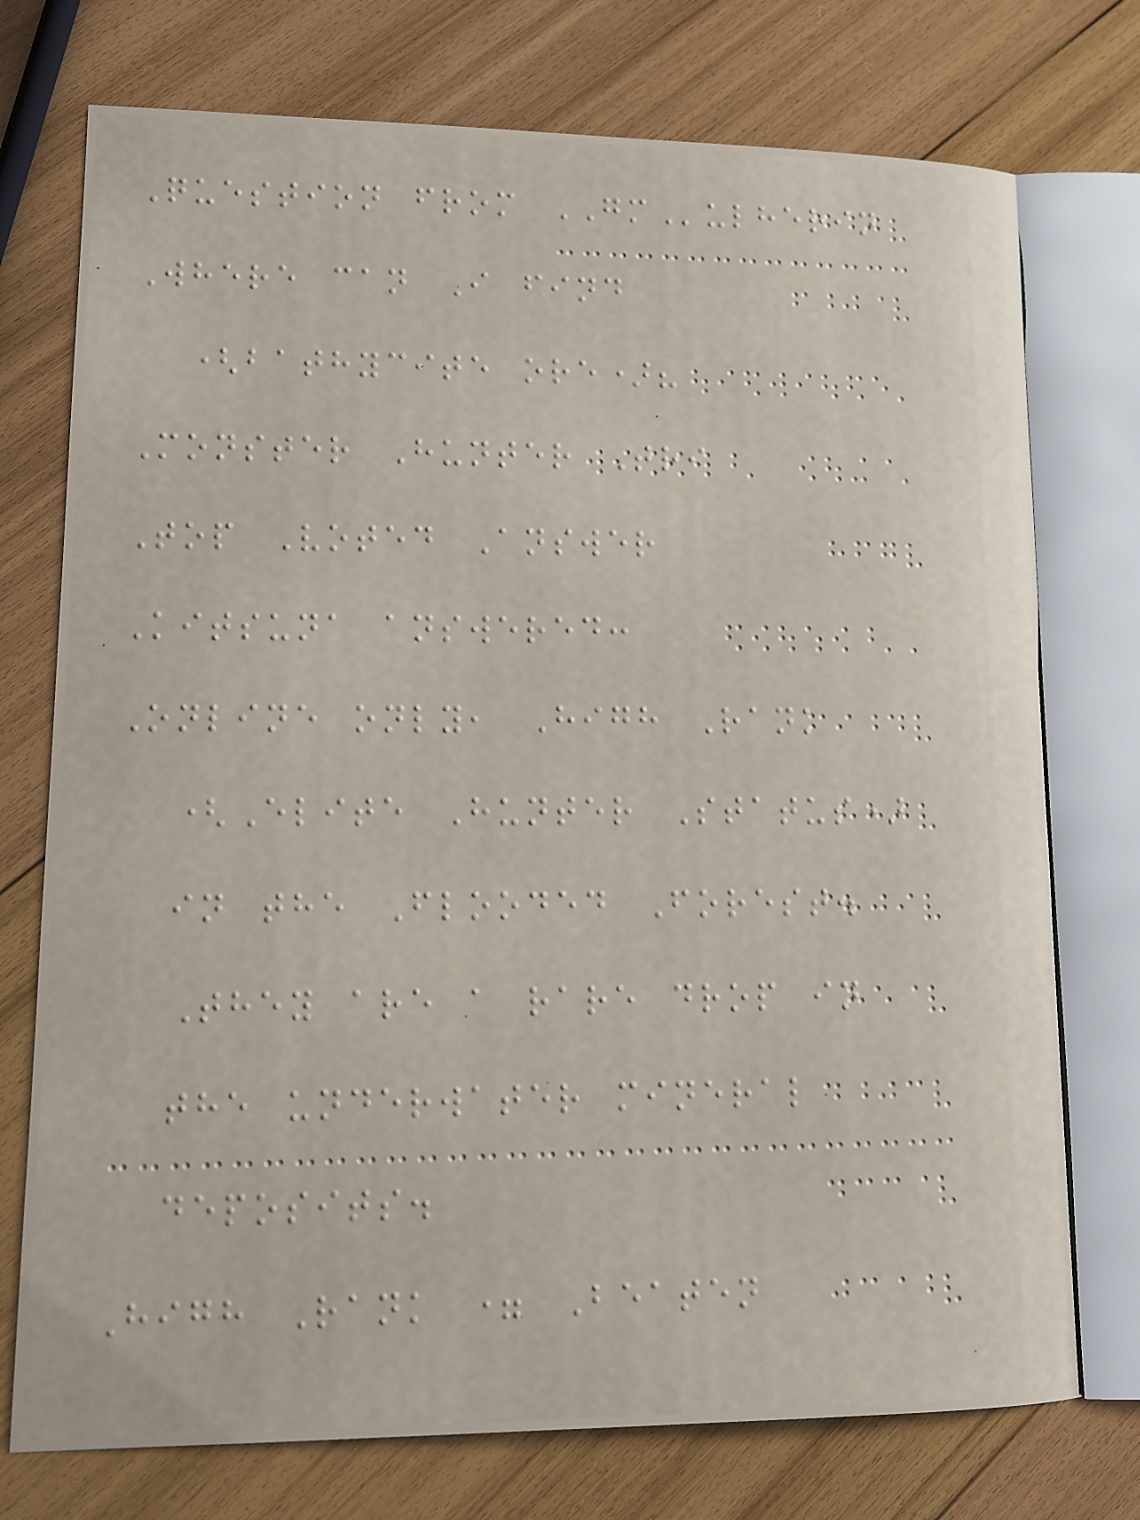Question from GMulherin
Where can I find
(bathycite ore)?
Monster Hunter Tri
Top Voted Answer
Kitsuna answered:
Online only, High Rank
(Elite Hunter Status)
in the Flooded Forest.
They are a rare drop in
the underwater mineral
deposits.
High Rank = Beaten
